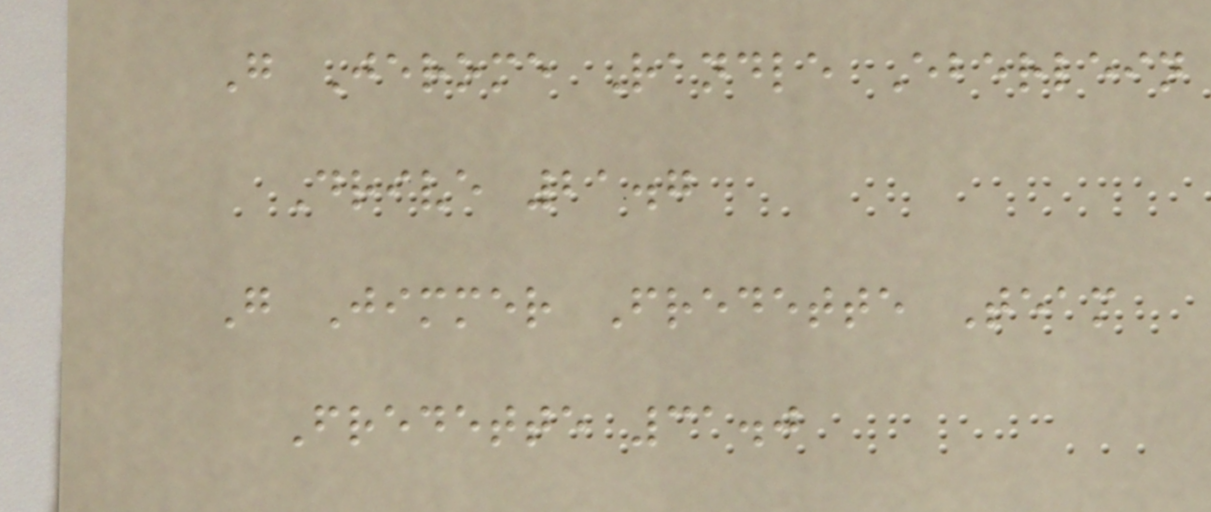G Jerome Randle Eberlein
Drive 21.7
G Jimmer Fredette Team
Fredette 31.0
